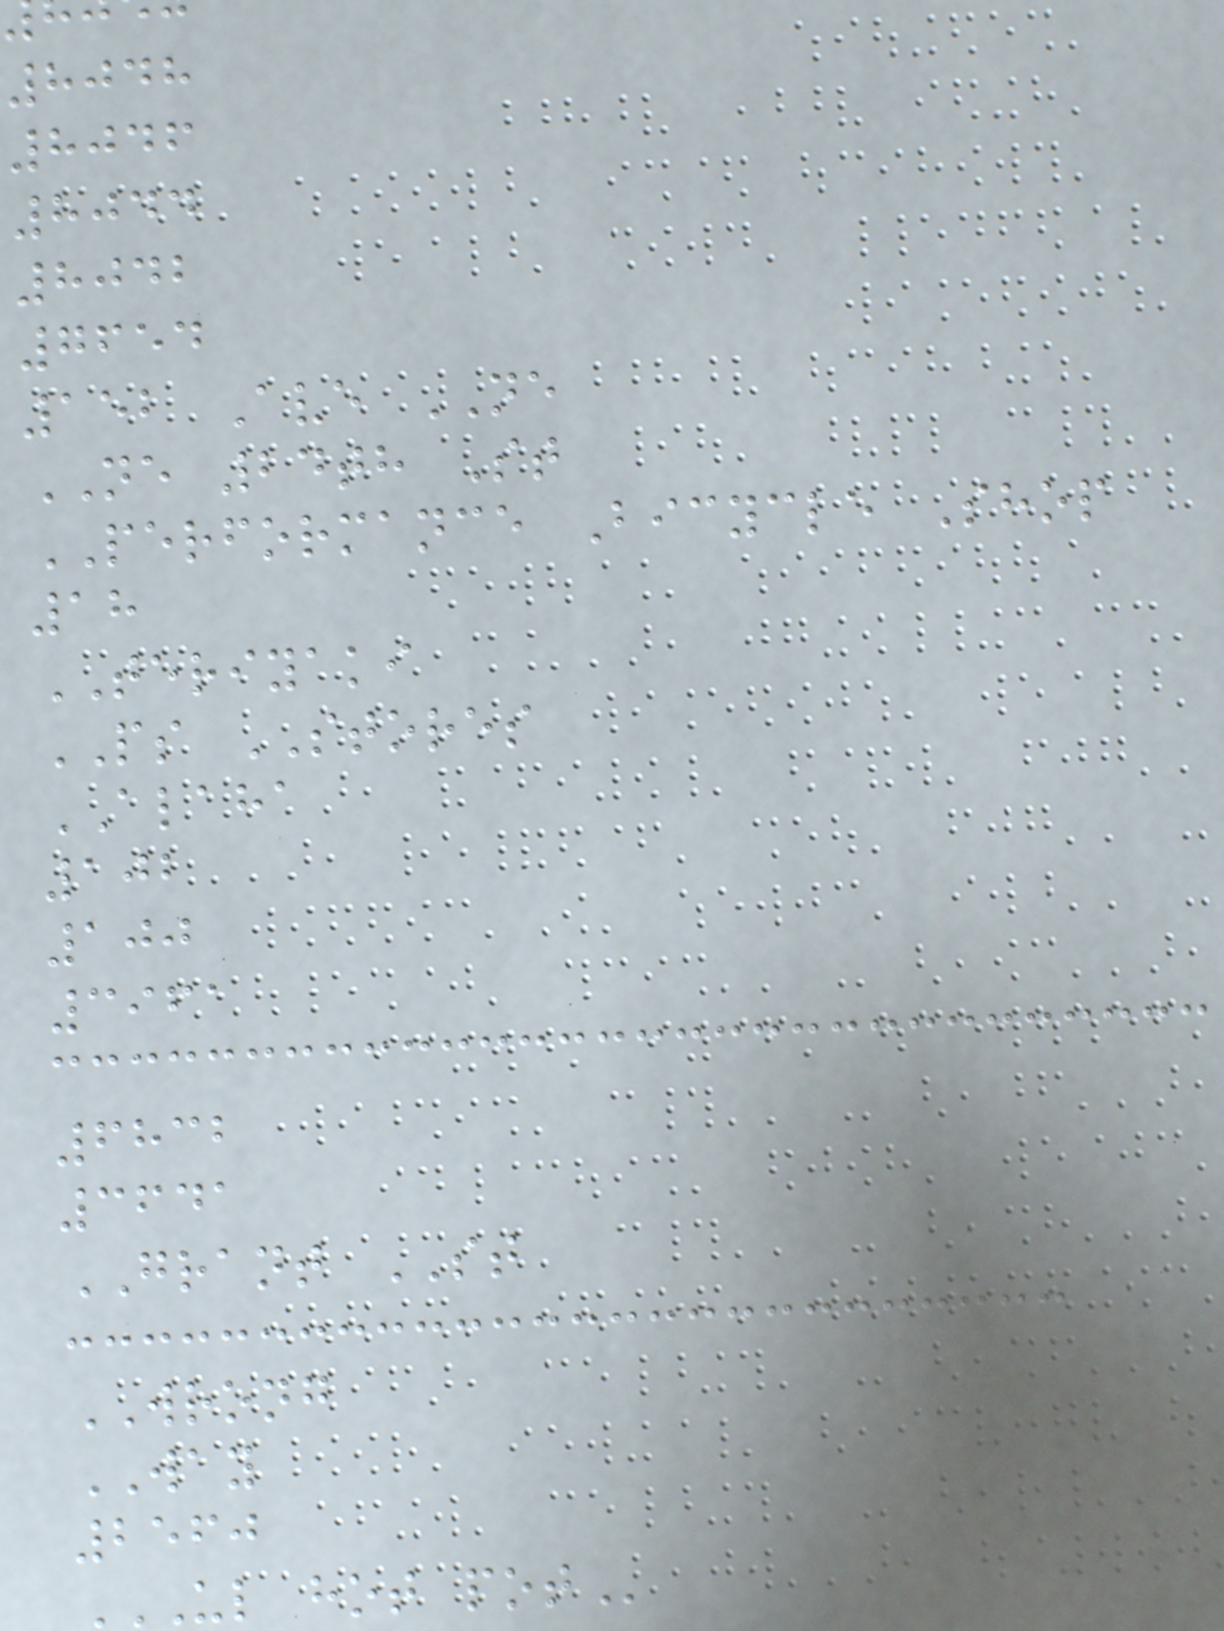8048
8046
8044
8042
7654
152 Ave NE
NE 24th St
PERFORMANCE Bicycle Shop
18
TERIYAKI
PS STORES
ALAHA
102
100
3961
6832
3641
GRANT ST
WRONG
WAY
2560
UL HOT POT
